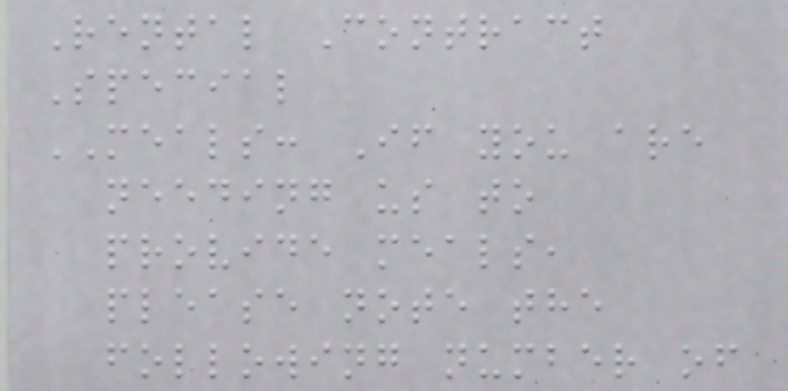Rental Contract
Special
MEALS: If you are
needing us to
provide meals,
please note the
following number of
